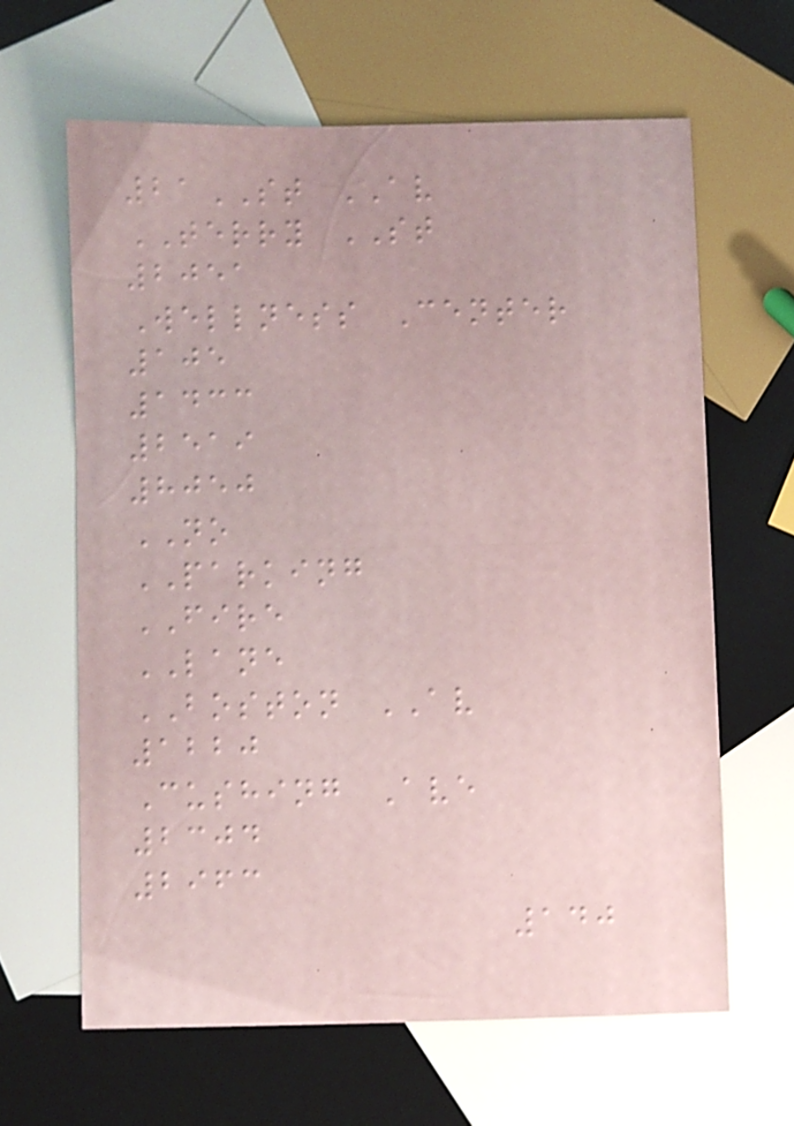21ST AV
TERRY ST
2051
Wellness Center
105
1433
2519
8050
NO
PARKING
FIRE
LANE
BOSTON AV
1220
Cushing Ave
2304
2963
140
